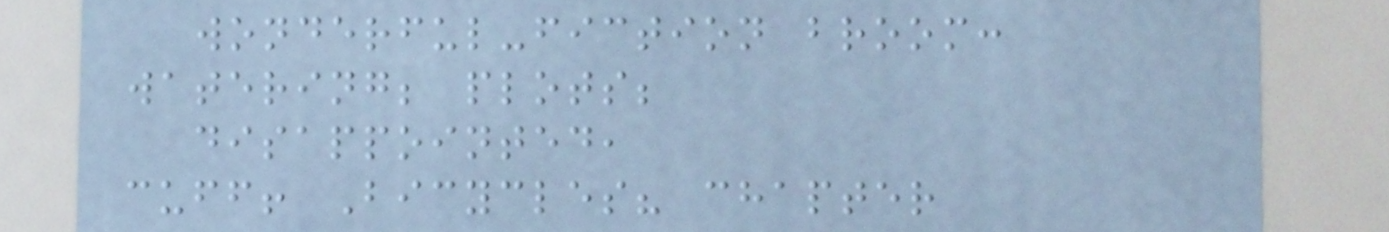wonderful-fiction broom:
watering; plots;
disappointed,
cuff! Bicycles? chapter
